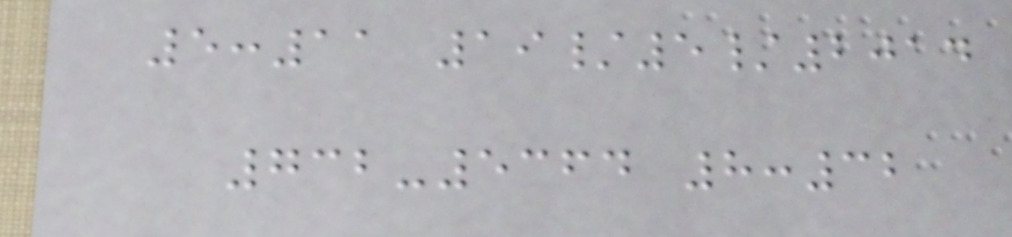5:11 19/5/2014
732-5364 8:32
